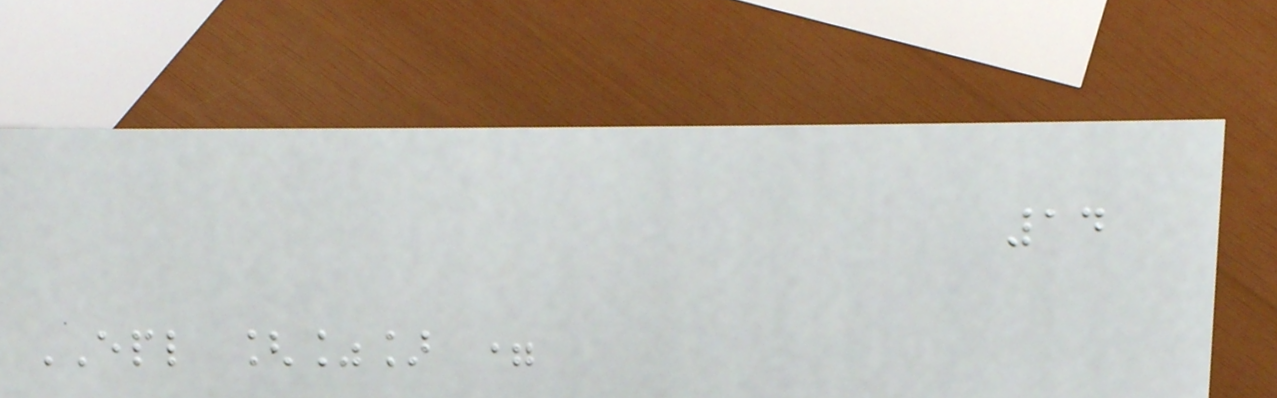14
EPL [%] =
